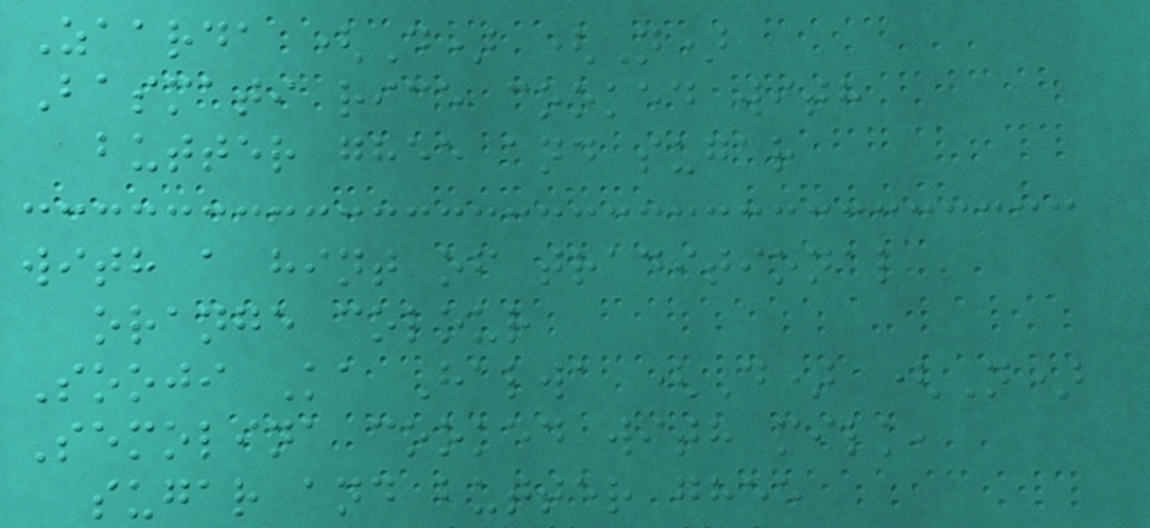Zaarda (D) (N)
Basmati rice cooked with
butter ghee and sugar
with a hint of traditional
orange colour
Sooji Ka Halwa (D) (N)
Semolina cooked with milk,
sugar and butter ghee
